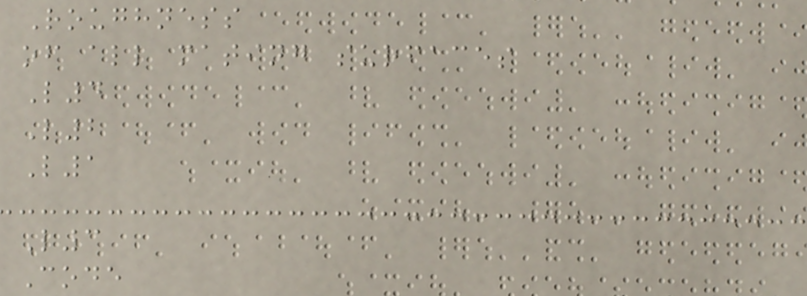Roughness
of all mating surfaces
L4
L2
L1
L3
Code
